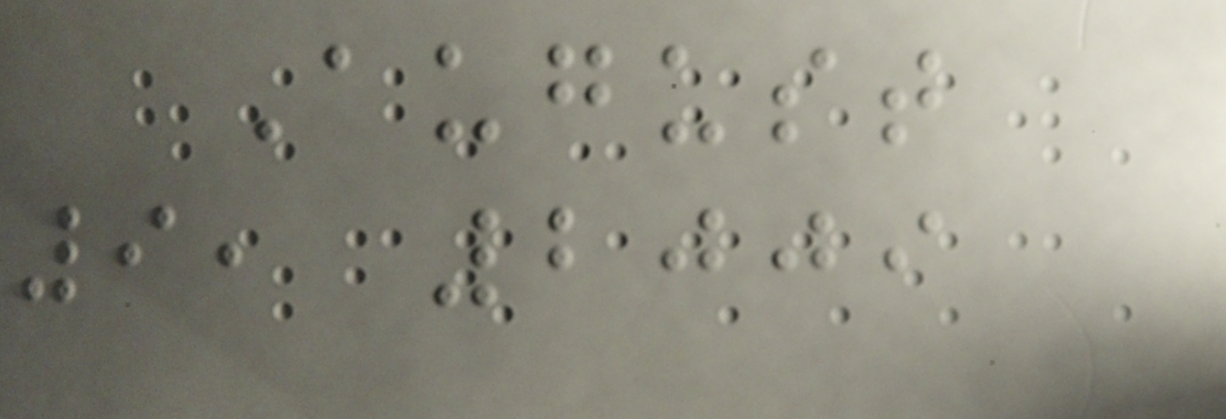August
9, 2009
